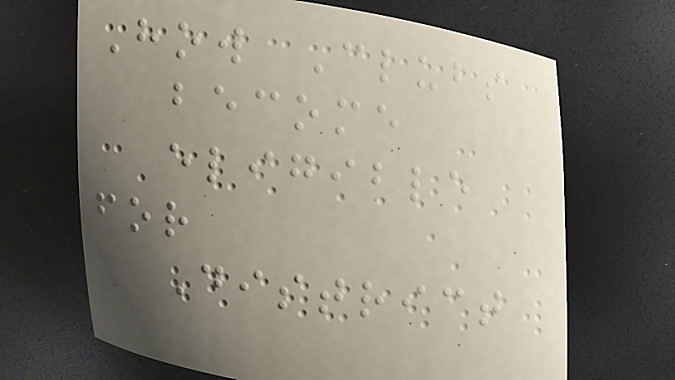How Clubs
become
eligible
for
District
